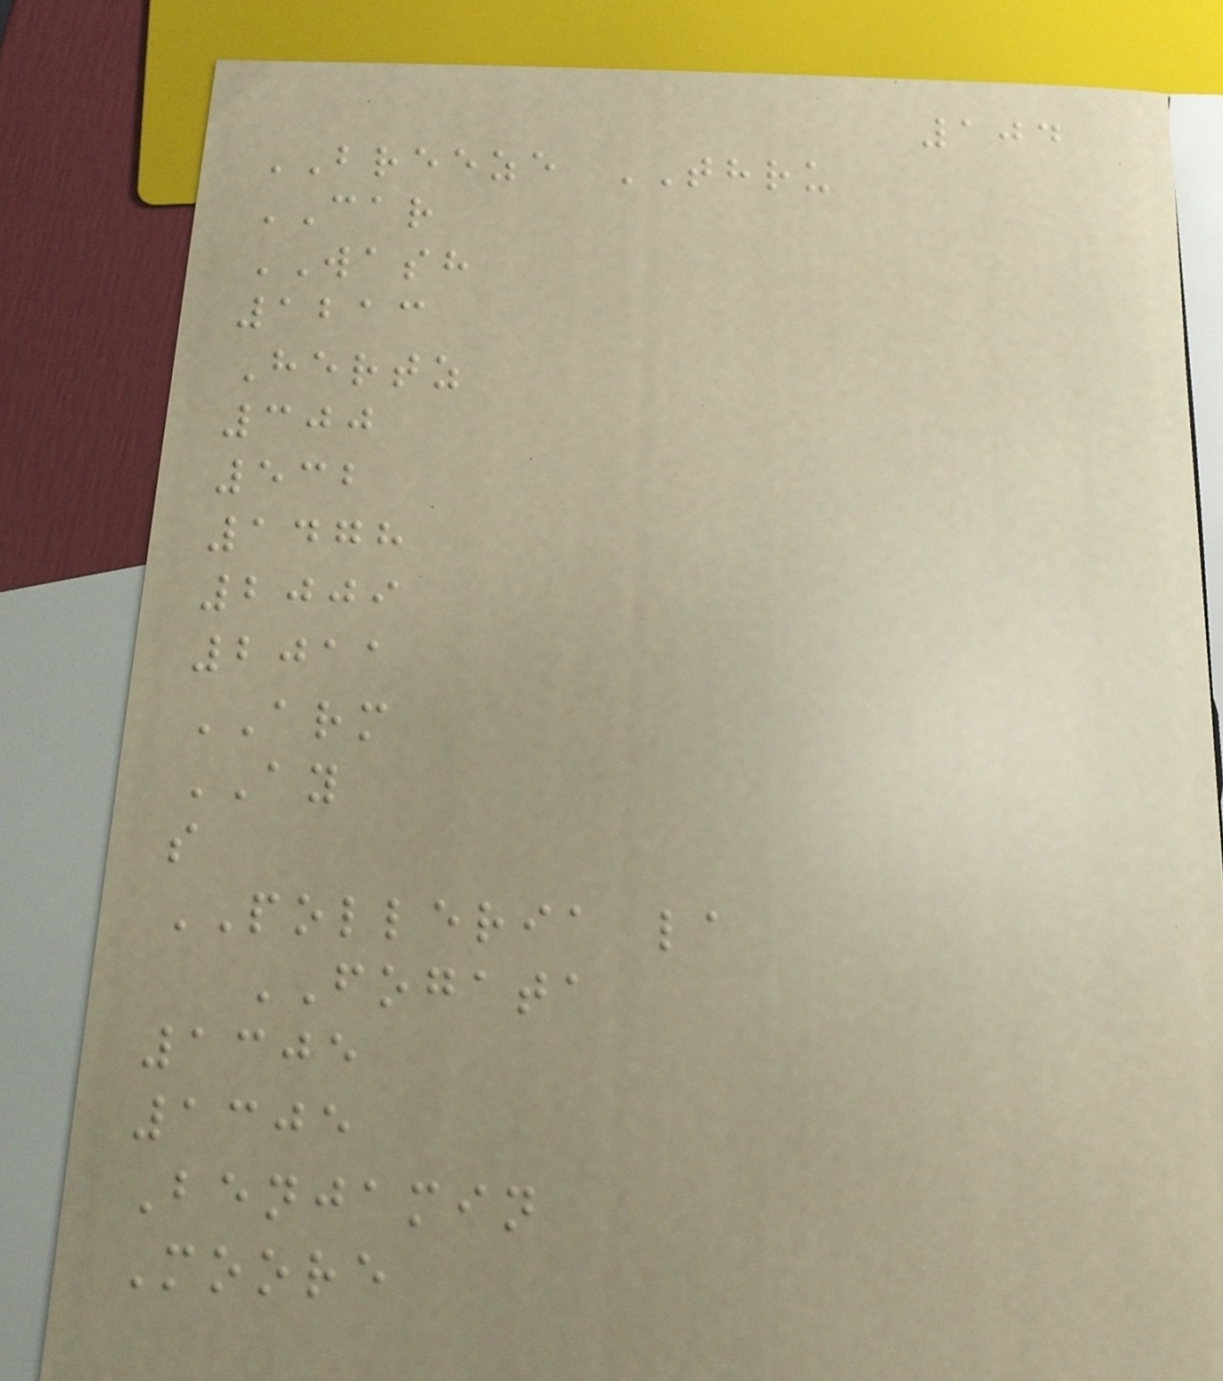104
BREEZE THRU
CAR
WASH
1213
Hertz
300
532
1478
2009
2011
ARM
AY
s
POLLERIA la
FOGATA
1305
1305
Benjamin
Moore
